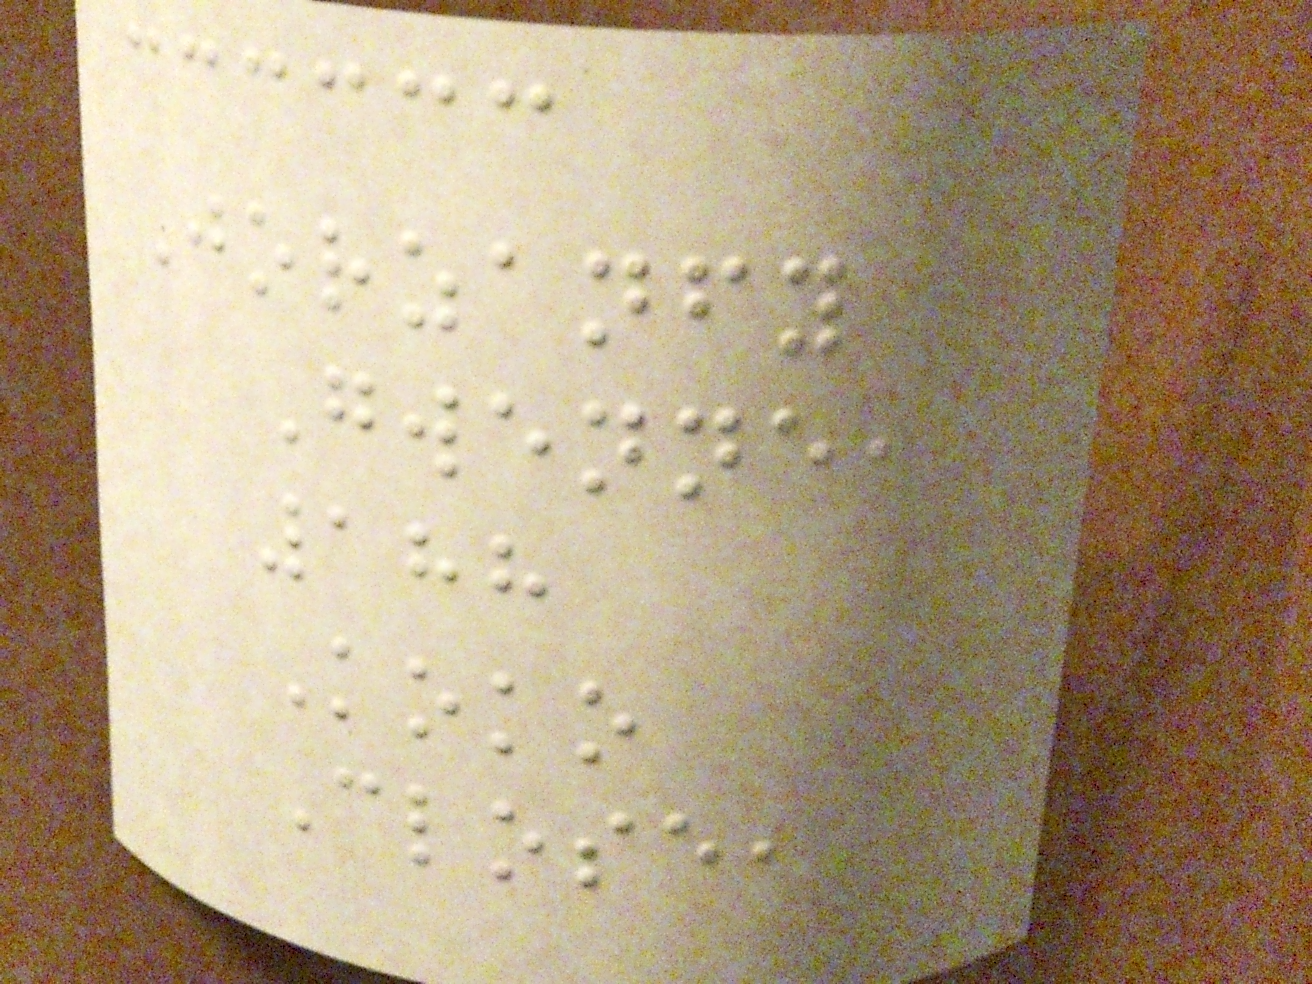Jorzanfy
Gwenne,
188
Koko
Close,
